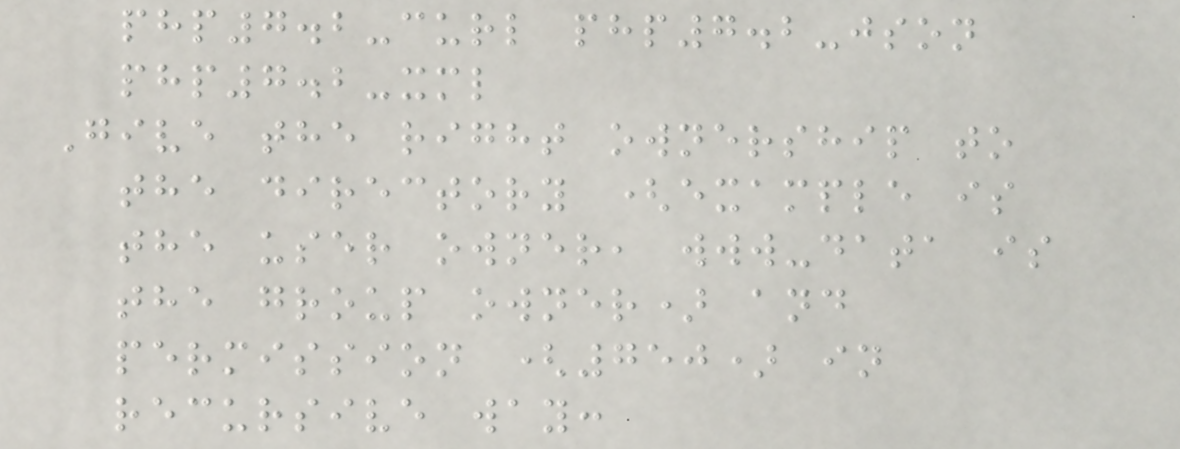php7.2-curl php7.2-json
php7.2-xml
Give the right ownership to
the directory (example is
the user owner, www-data is
the group owner) and
permission (750) in
recursive way:
